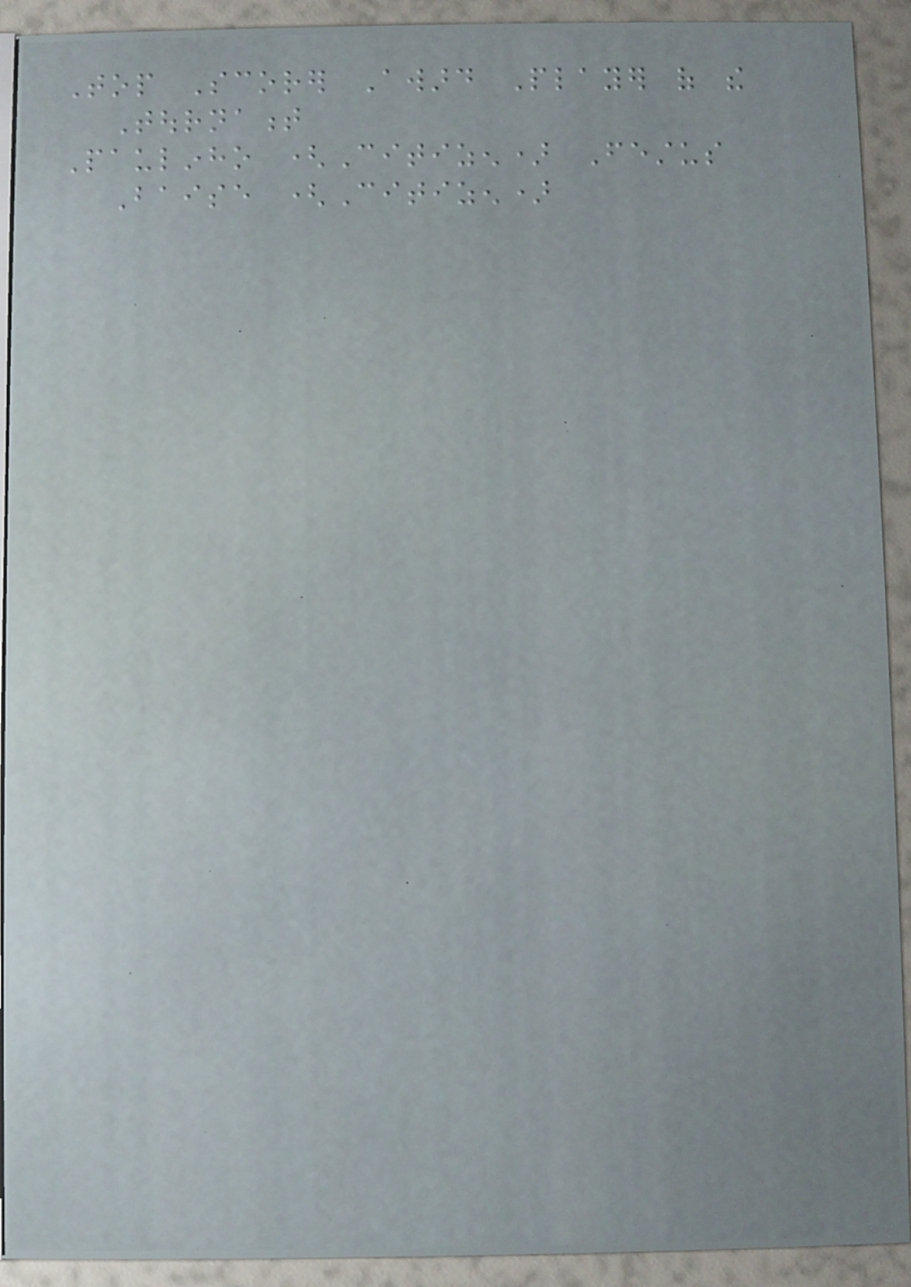Top Scorer Award Player of the
Tournament
Paulinho (Citizen) Festus
Baise (Citizen)
